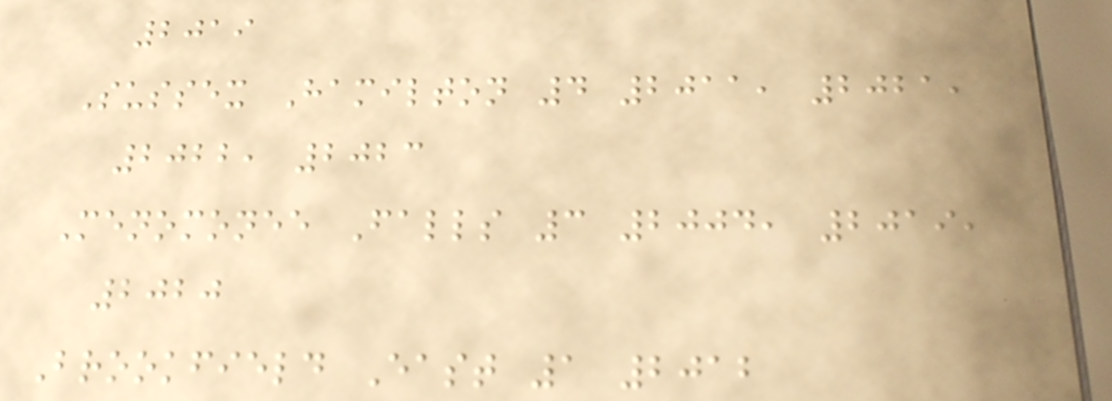2019
Sussex Hamilton 4 2011, 2021,
2022, 2023
Menomonee Falls 3 2004, 2019,
2020
Brookfield East 1 2012
